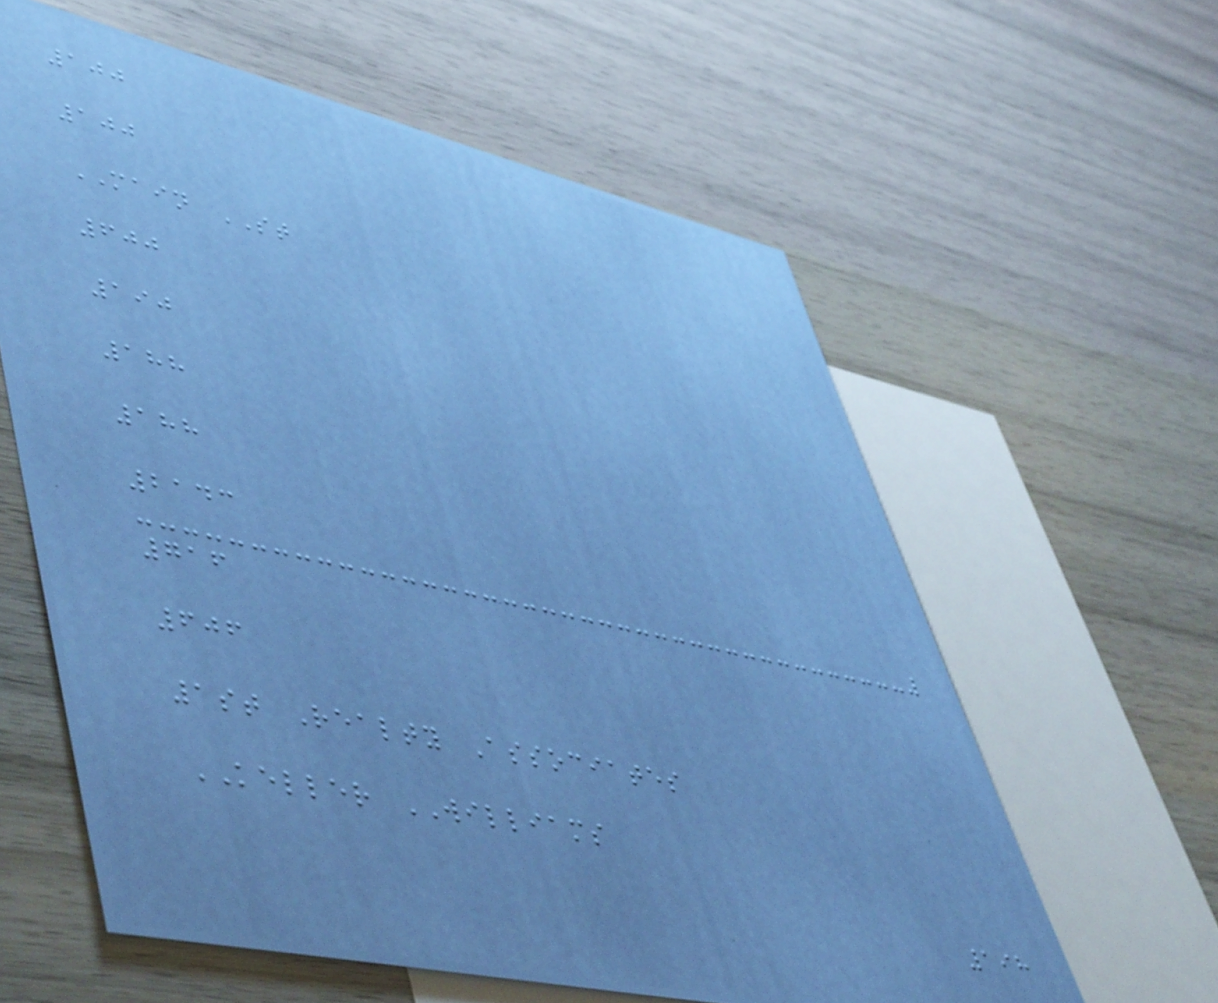100
100
MAIN ST
600
190
188
188
2143
716
606
1st Realty Associates
KELLER WILLIAMS
198
